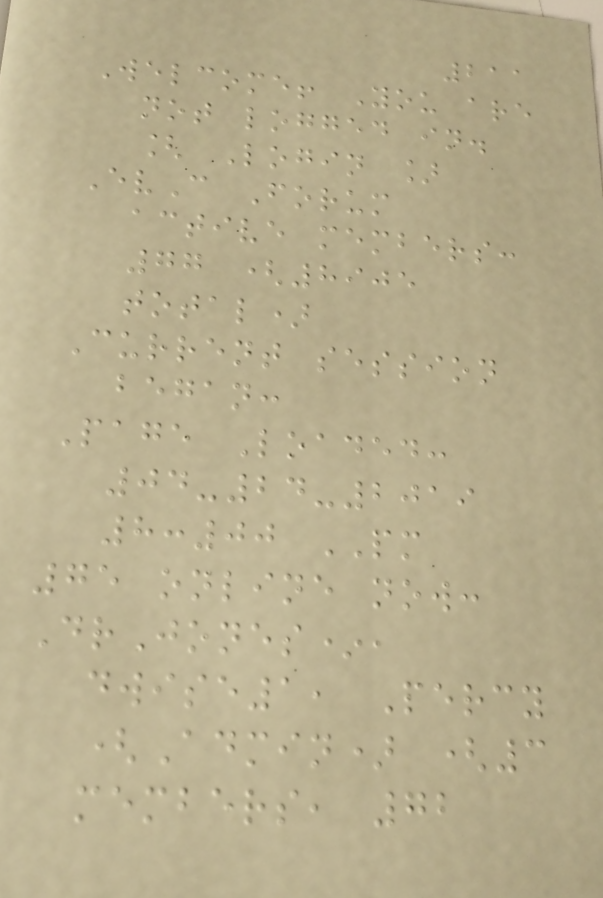211
Welcome! You are
not logged in.
[ Login ]
EvC Forum
active members:
77 (8905
total)
Current session
began:
Page Loaded:
04-24-2019
8:00 PM
75 online now:
DrJones*,
dwise1, Percy
(Admin) (3
members, 72
